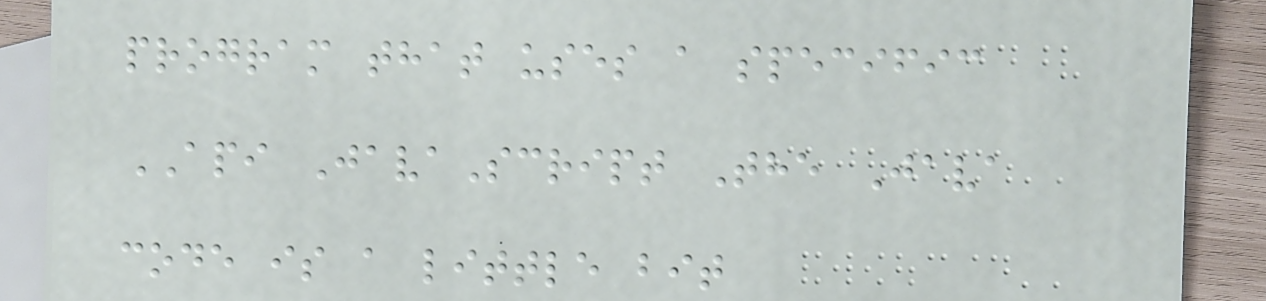program that uses a specific
API JavaScript The Java
code is a little bit
